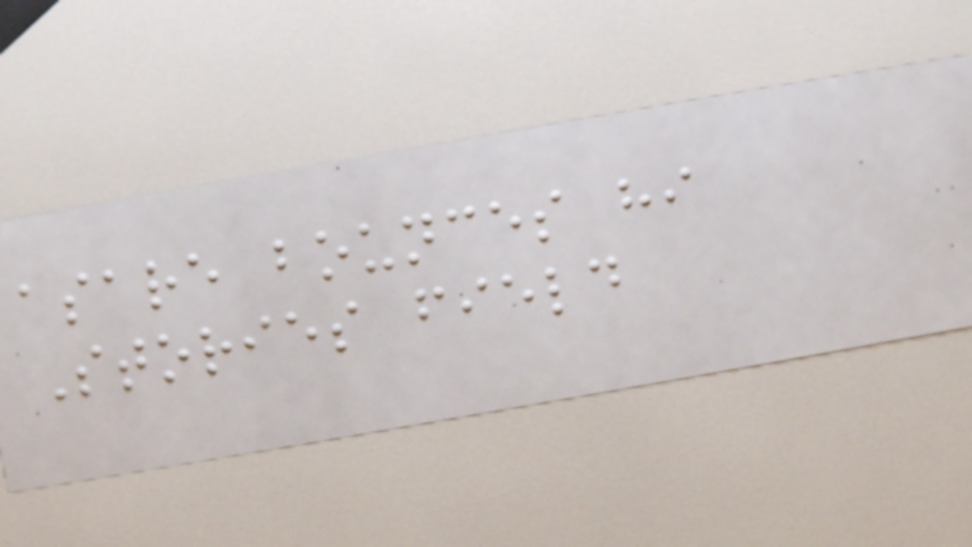asare bounces hi
Stories field
